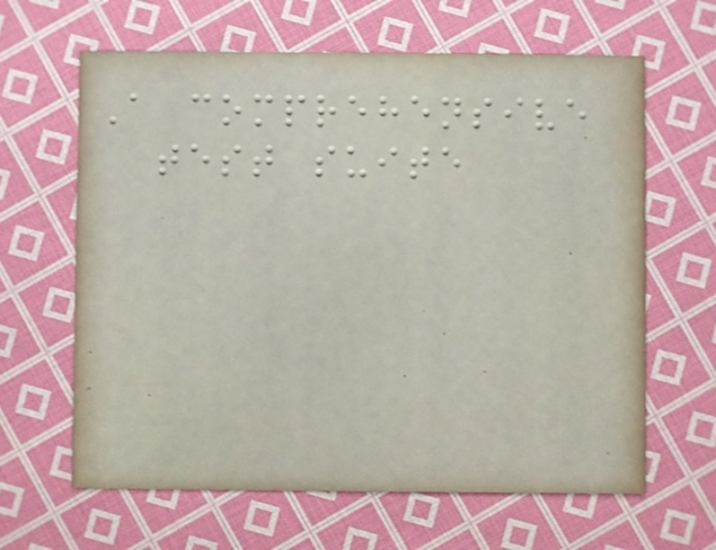A comprehensive
test suite
